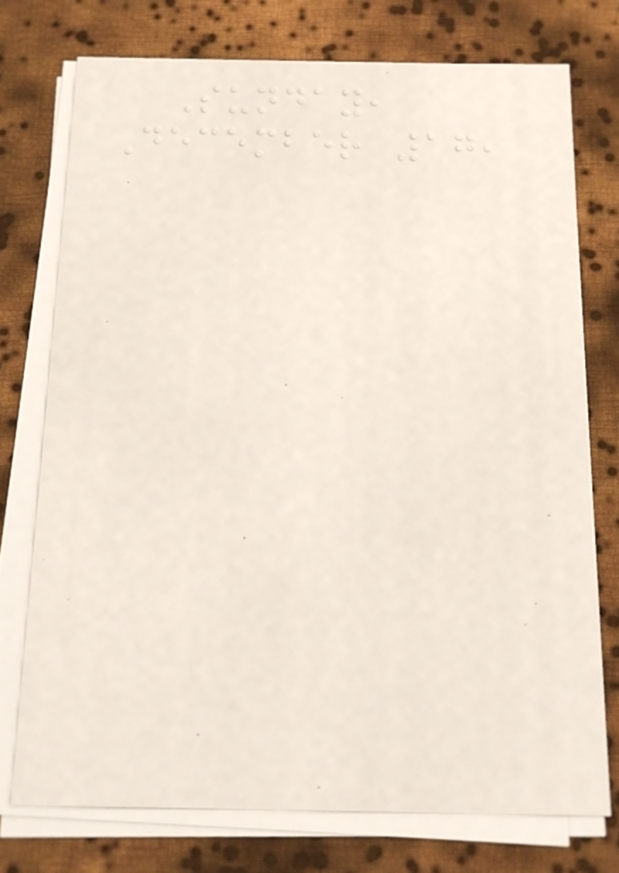Sunday,
December 17,
